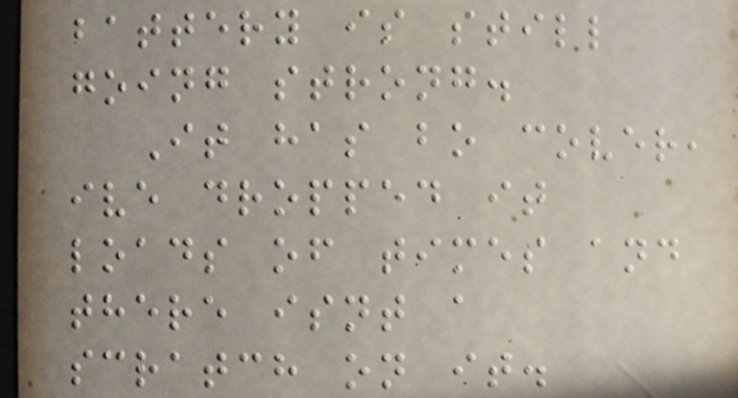battery is still
going strong.
It has bo cover,
ive dropped it
loads of times and
there isnt a
scratch on it.
